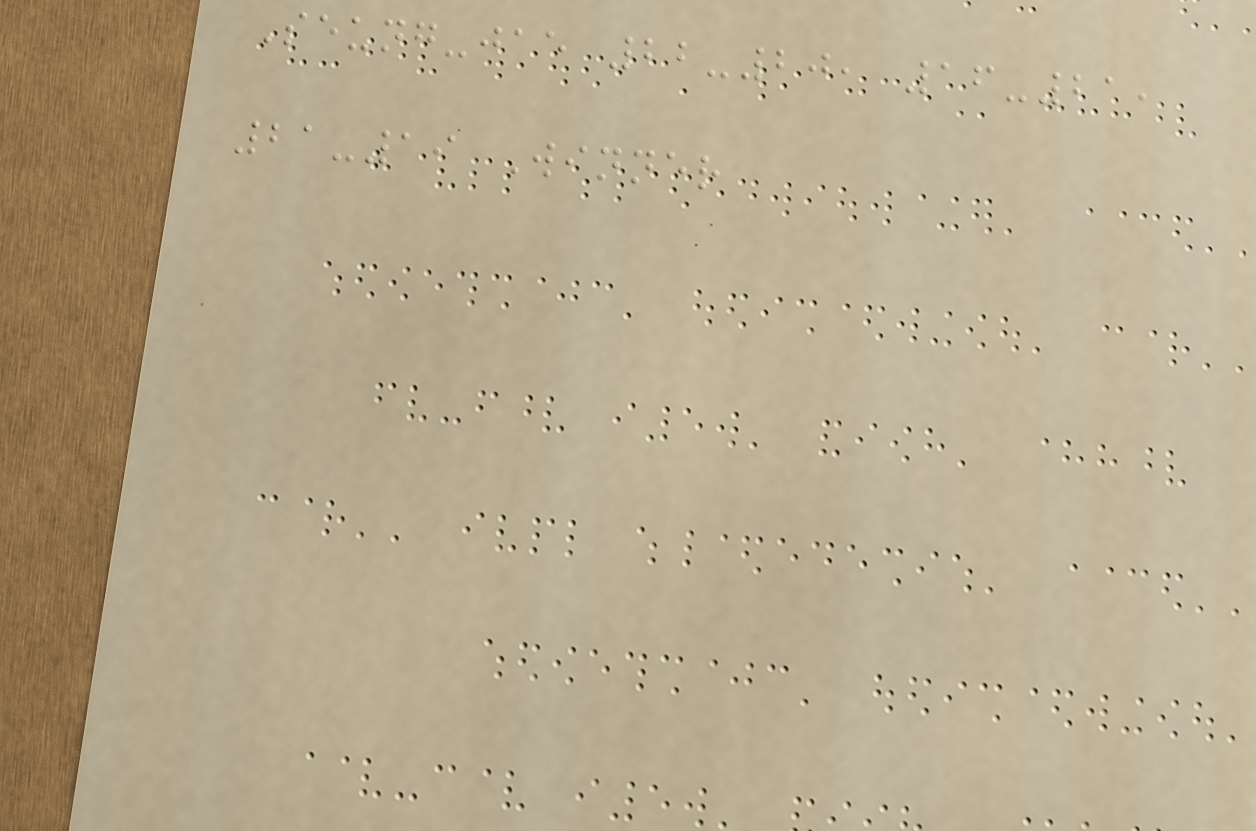Seung-jae 22-20, 16-21,
21-19 Winner
